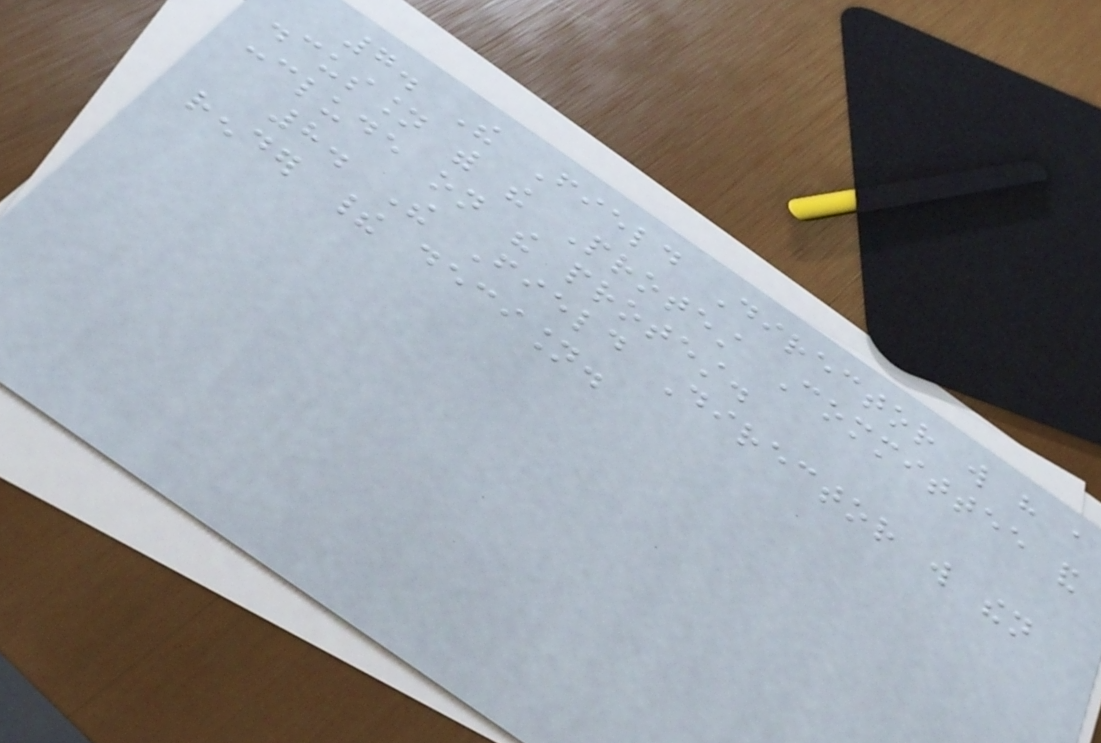7. The Field Director will have a
discussion with the Protest Committee and
conclude on the protest.
8. The Field Director will then
render their decision.
